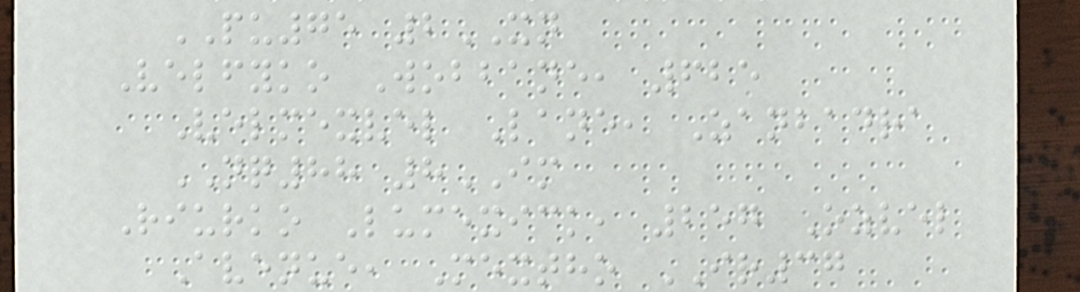PU75 2XN
Velfyko Wobbane, 625
Velmexvel Lane, Zanbadra
NQ88 8IM
Riurko Lumexick, 257 Ozvel
Avenue, Mextho IR37
